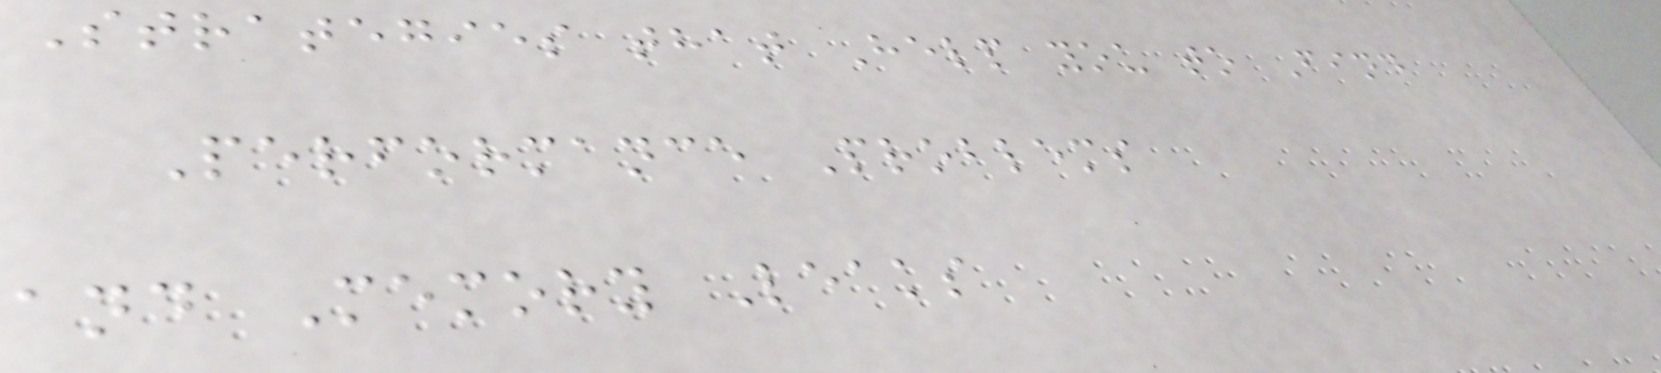Strategies that Help you to Find
Performance Problems
and Memory Leaks
